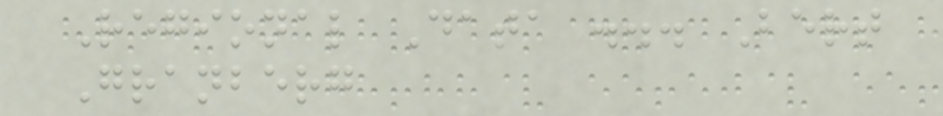Regional Data ... Bert
Granberg
